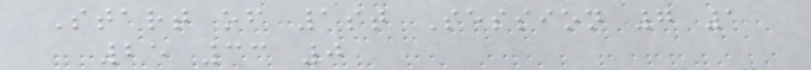Start of 1st Session 7 1
25 33 0
